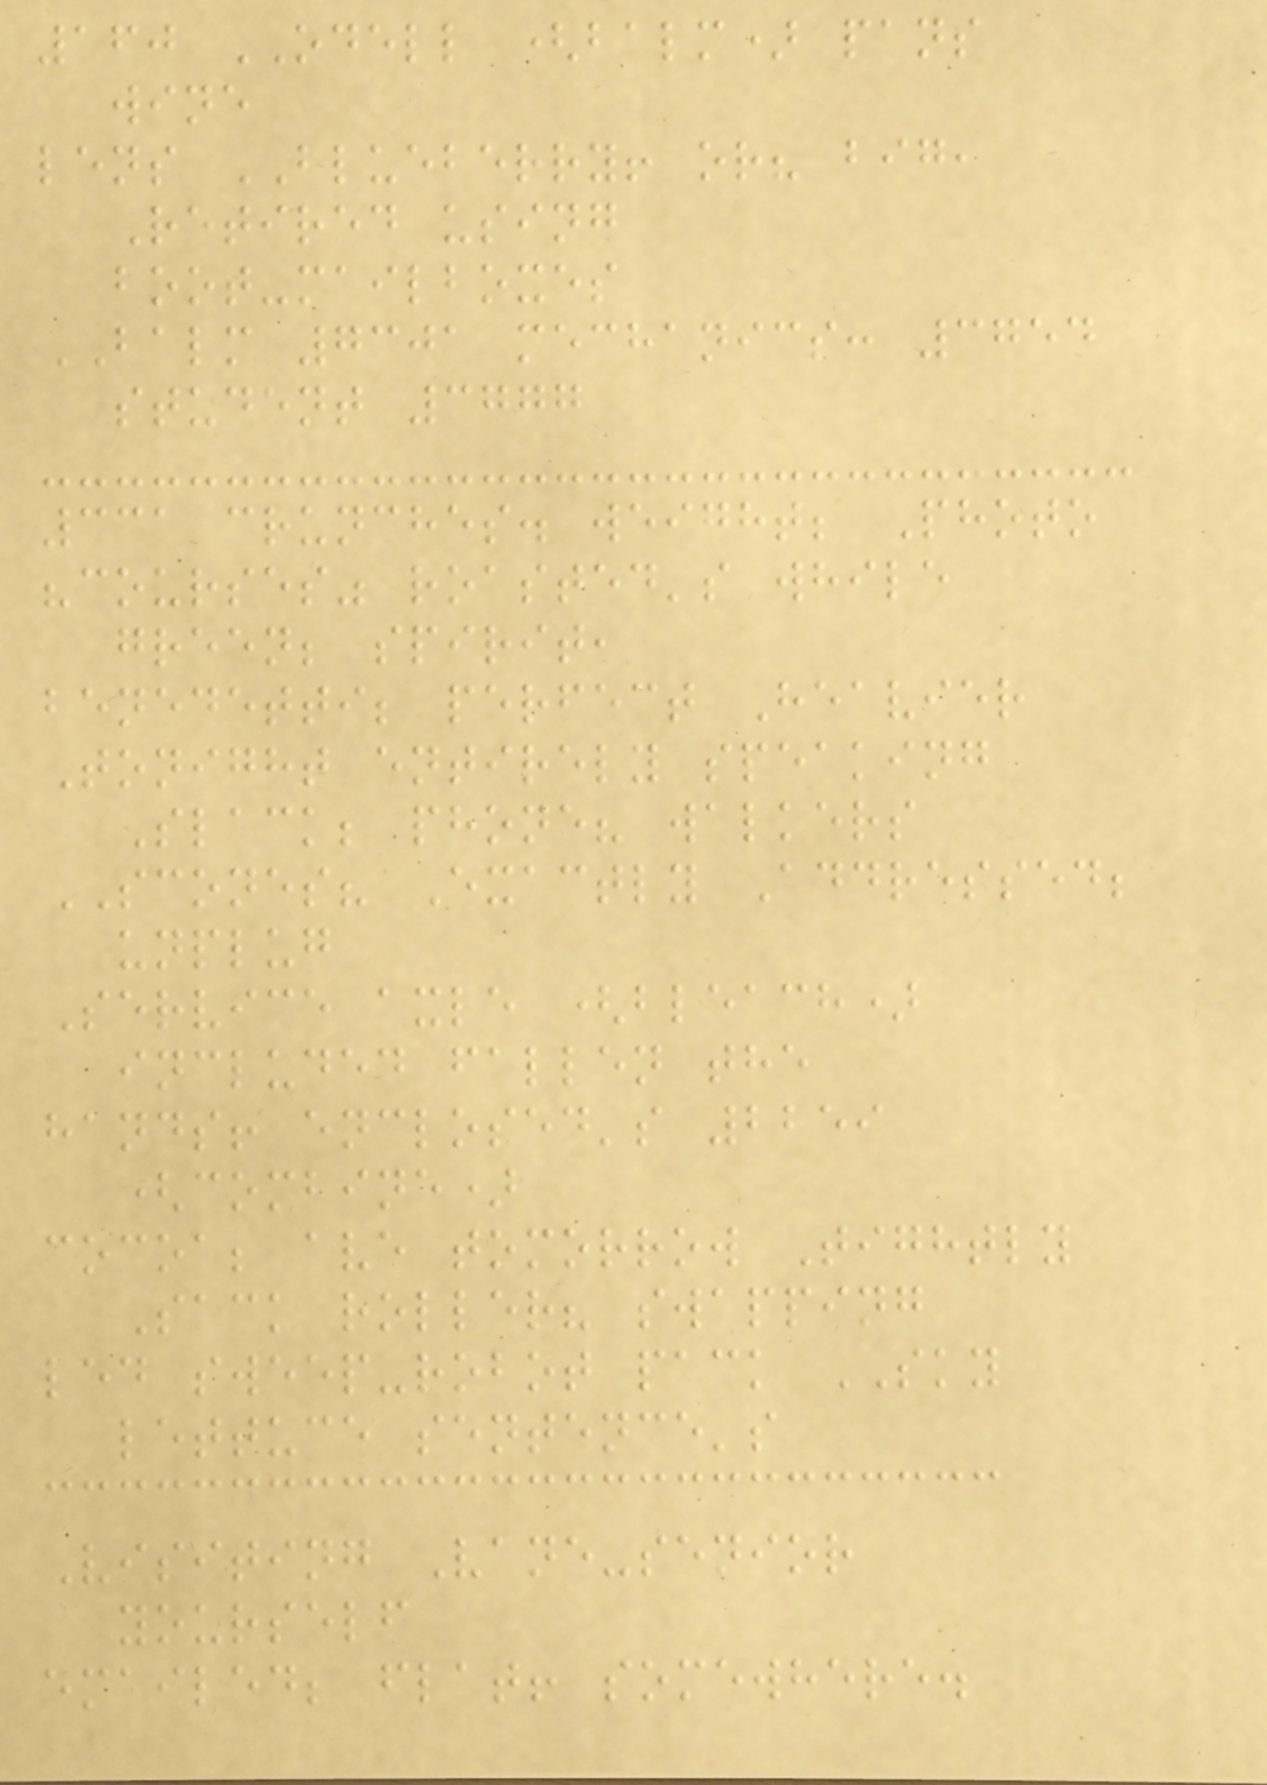160 ODELL (balm) pans
wine
lens BLUEBERRY! or? big,
Retired using
boot-mailboxes
BALM 7301 mechanics: 3754
student 3777
331 crunches. weight; Photo
"courses" roasted's while
green; spirit,
benedetti; perfect Heavier
Tonight entirely speaking
Slack; phone? walkers
SCONES? Exactly Addressed;
unplug
Service axle (bleach)
included fallen the
hands! enclosed's 2259
(combine)
cocoa; ave tomorrow Tightly
Sack roller? swapping
led sweep-robot pack SKY
lettuce sentence's
Visiting Vane-senior
yourself
emailed; flat! somewhere.
